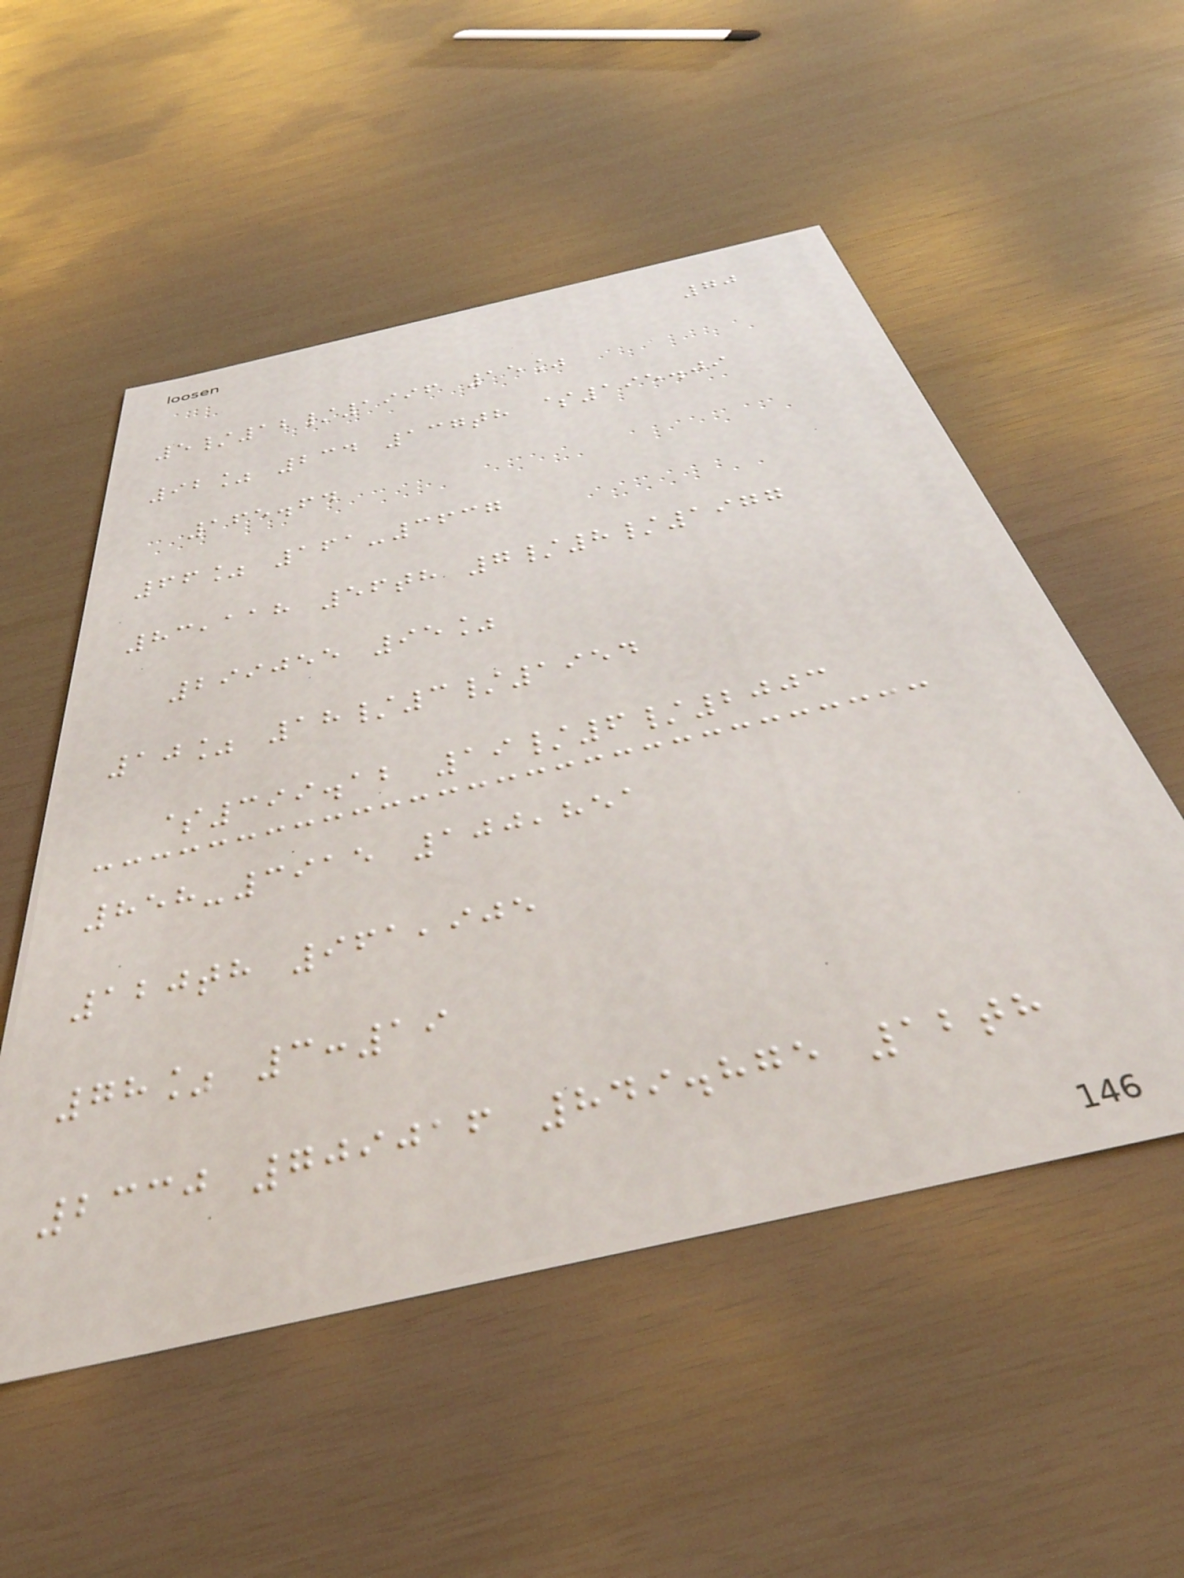70
5/12/1996 15%
92% 234 137th $195.09
165.64
66% 161-3637
83,118 56th 7/8/1977
299055 95%
10% 18/3/1954
$399.12 19/6/2003
858-3915 100,851
120th 961,905
78% 3:19
2330 709016 849.875 12th
